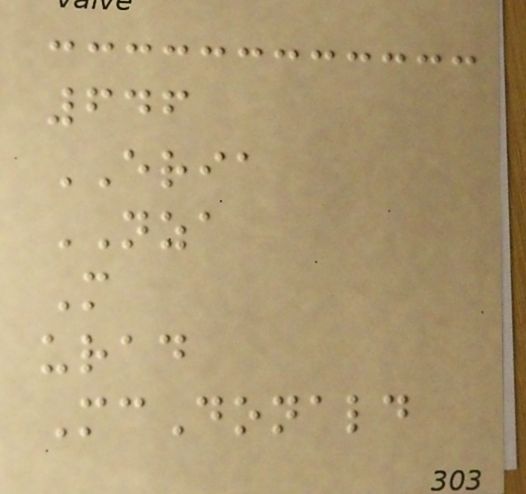646
ERIA
NZA
M
urad
McDonald
